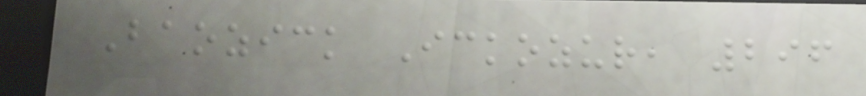Baozick Ickozur, 296
